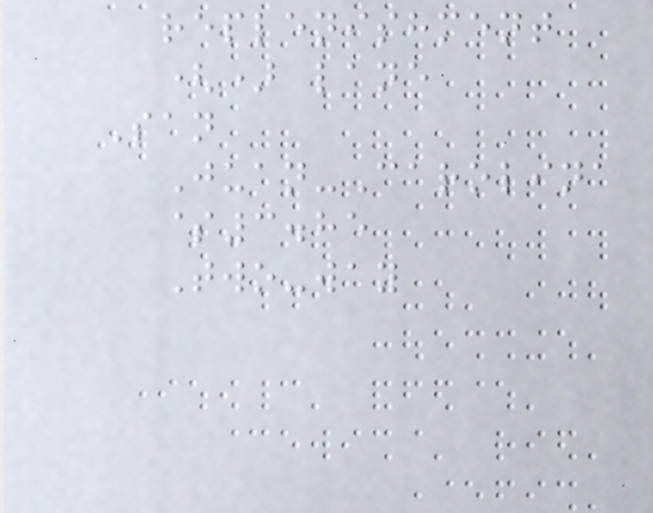replenishment
() lane
San
Juan-Carolina
$3.85
Two-way
